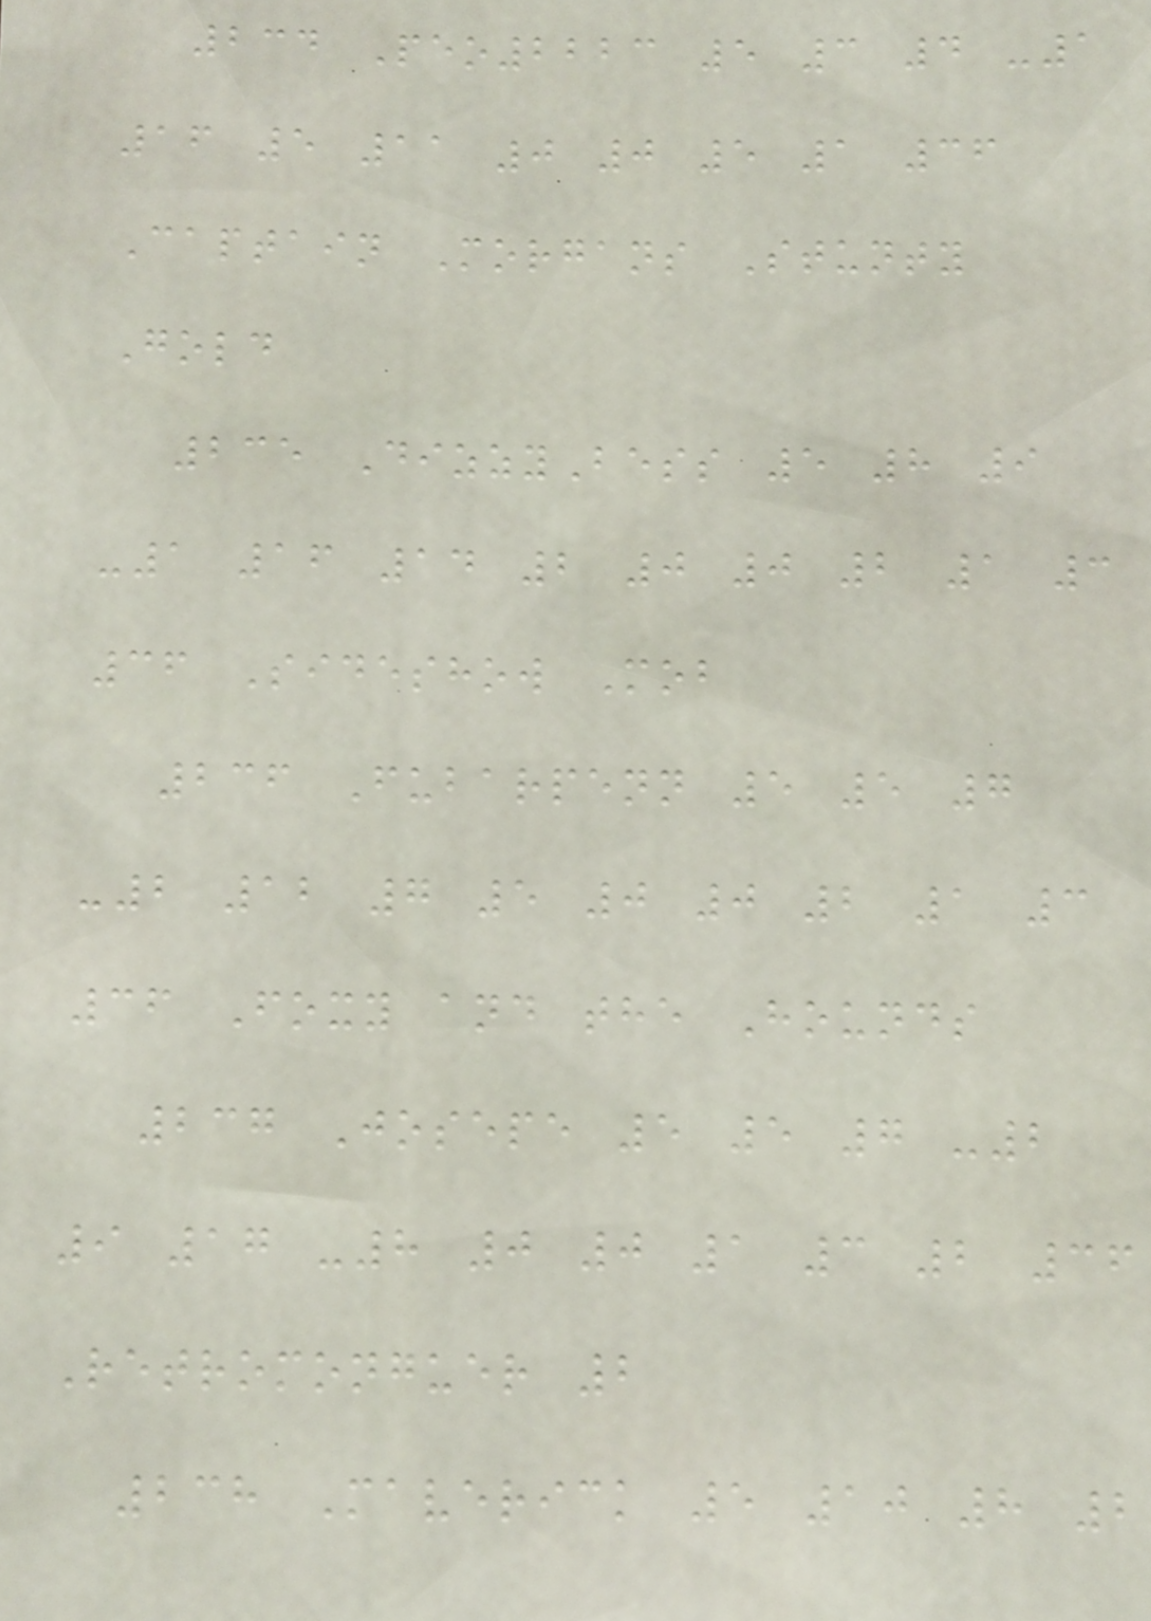234 Peo2223 5 3 4 -1
16 5 11 0 0 5 1 36
Captain Morgans Stunty
Gold
235 DizzyBess 5 8 9
-1 16 14 2 0 0 2 1 3
36 Sideshow Mob
236 Fubarpenn 5 5 7
-2 12 7 5 0 0 2 1 3
36 Foxy and the Hounds
237 Josepe 5 5 7 -2
9 17 -8 0 0 1 3 2 36
Retromonguer 2
238 Maverick 5 10 8 2
